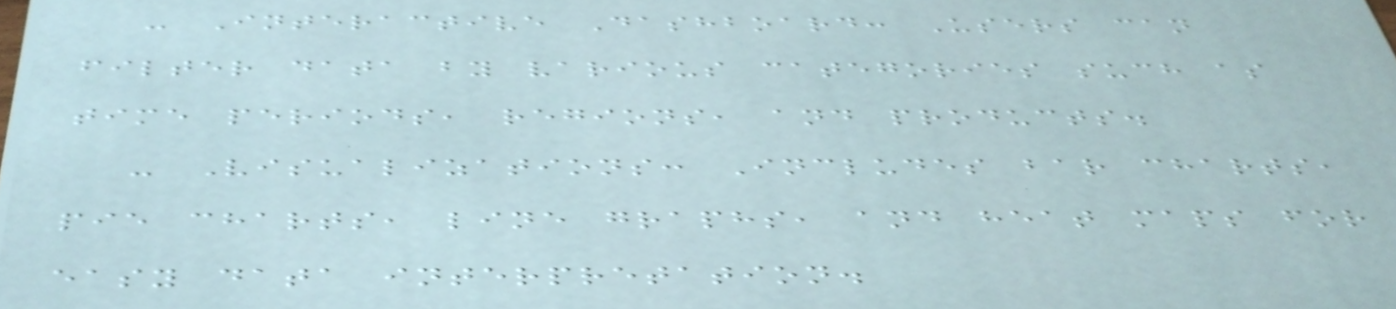- Interactive Dashboard: Users can
filter data by various categories such as
time periods, regions, and products.
- Visualizations: Includes bar charts,
pie charts, line graphs, and heat maps for
easy data interpretation.
